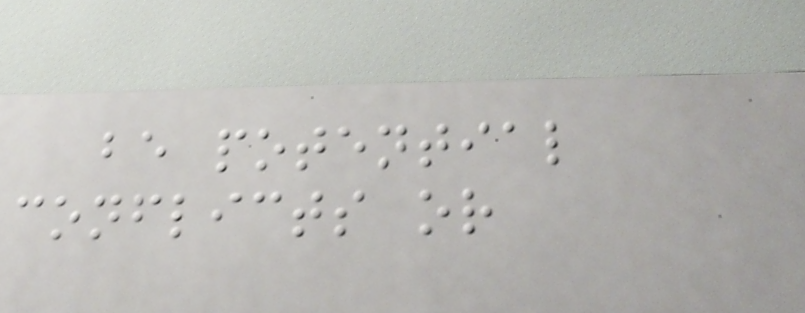be potential
conflicts or
